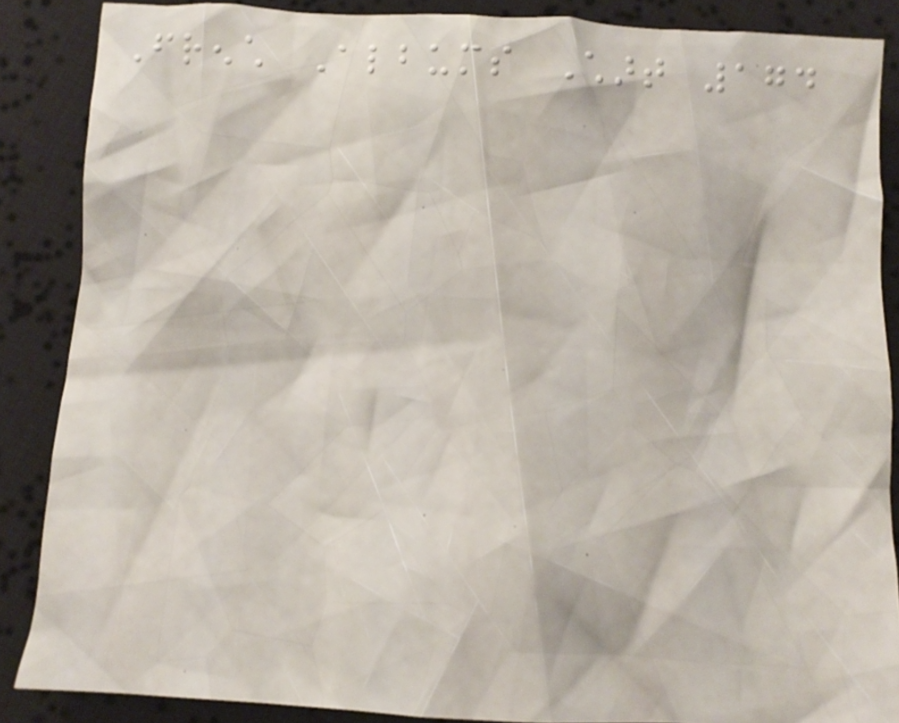French Albums Chart 174
